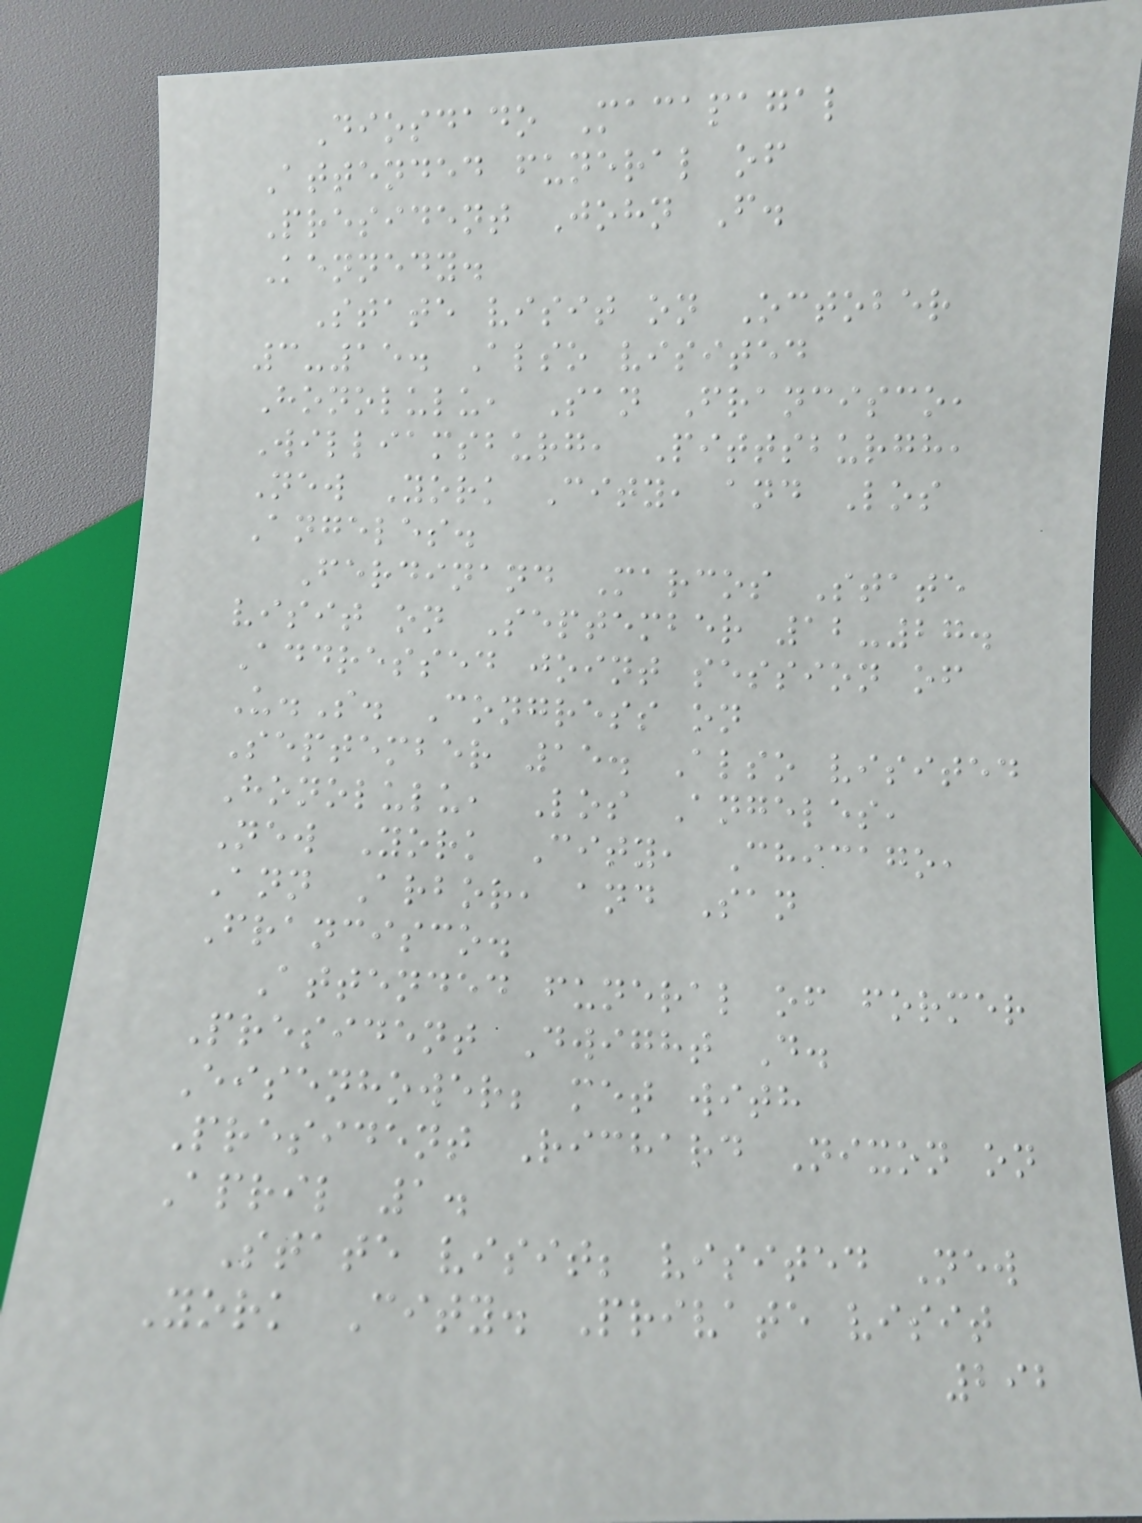Diosdado Macapagal
Attended funeral of
President John F.
Kennedy.
State visit on October
3-15. Also visited
Honolulu, San Francisco,
Williamsburg, Pittsburgh,
New York City, and Los
Angeles.
Ferdinand Marcos State
visit on September 12-27.
Addressed joint session of
U.S. Congress on
September 15. Also visited
Honolulu, Los Angeles,
New York City, Chicago,
Ann Arbor, and San
Francisco.
Attended funeral of former
President Dwight D.
Eisenhower; met with
President Richard Nixon on
April 1.
State visit; visited New
York City. Private visit
292
